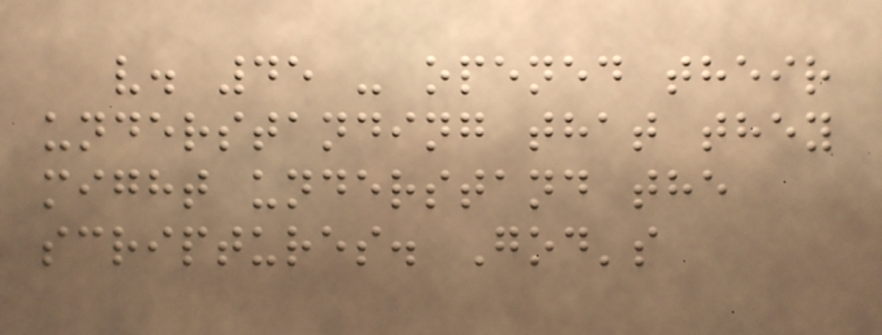v. 45 - opened their
understanding that they
might understand the
scriptures. God's
